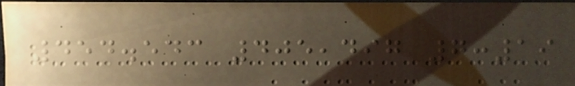454.543 405,497 7:19
